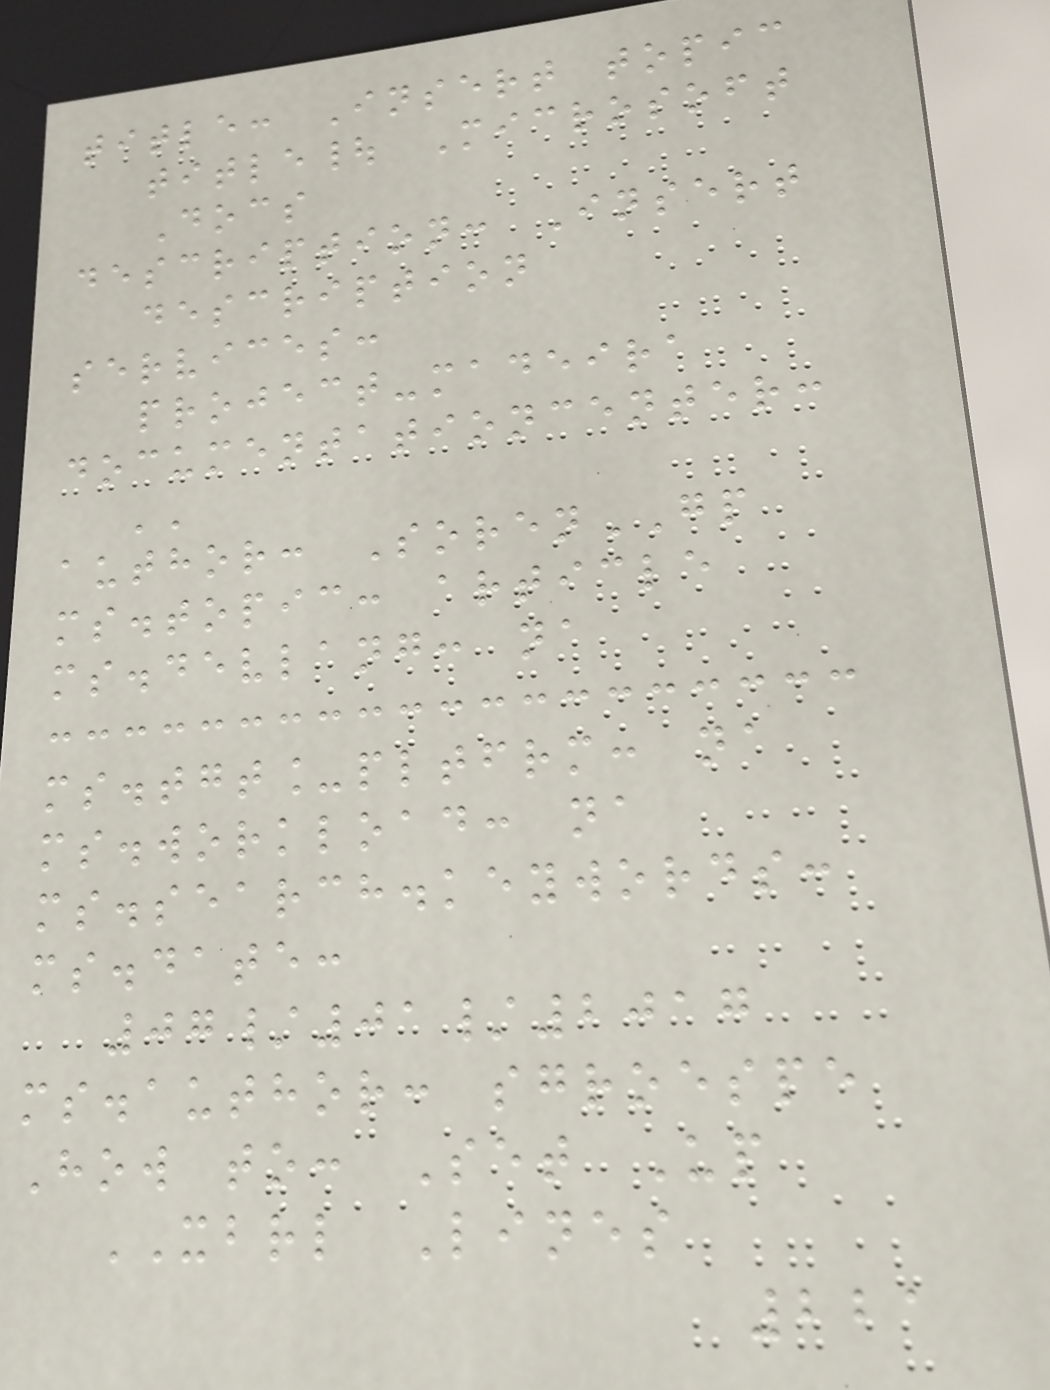title: Insert topic
title| Microsoft
Docs
description: Insert
description
services:
project-madeira
documentationcenter:
''
author: SorenGP
ms.topic: article
ms.devlang: na
ms.tgt_pltfrm: na
ms.workload: na
ms.search.keywords:
ms.date:
07/01/2017
ms.author: sgroespe
How to: Set Up
XBRL Lines
221
